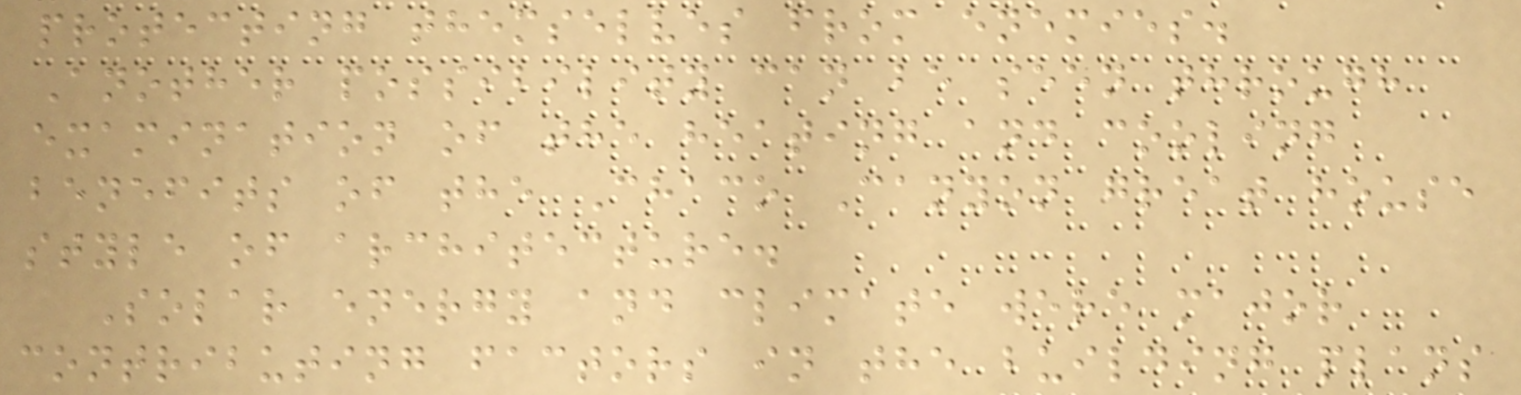protecting themselves from enemies.
Another possibility can be seen through
examination of the heating and cooling
benefits of the Chaco Canyon great house
style of architecture.
Solar energy and climate were major
contributing factors in the building plans
